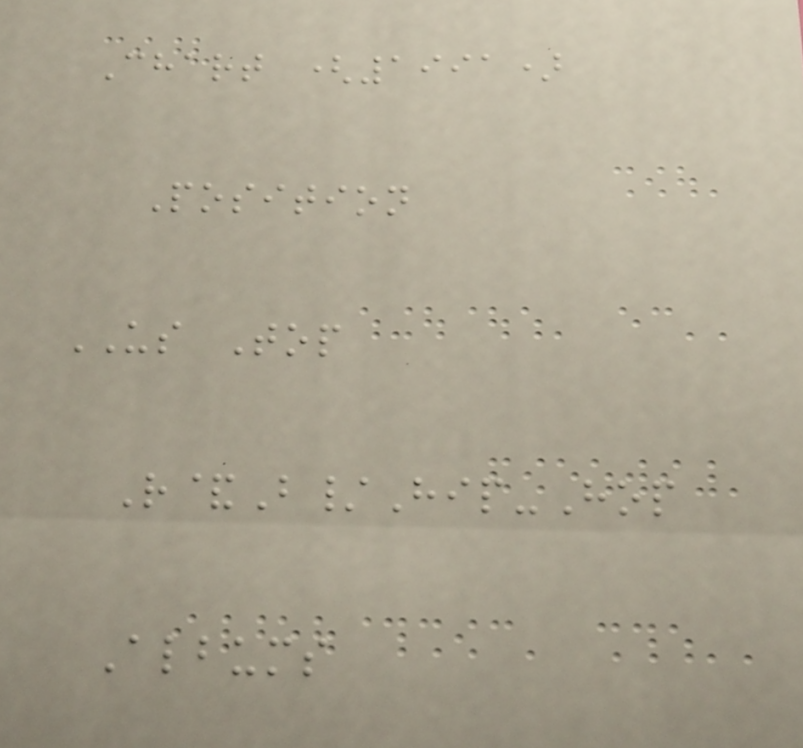Chart (1991)
Position
US Top
R&B/Hip-Hop
Albums
